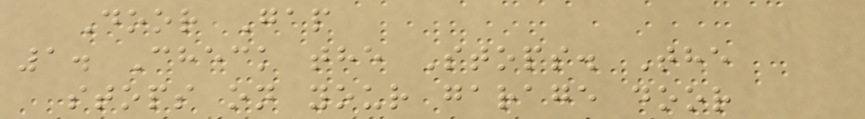Door Gap
1. Check the Stops. The
stops on your garage door
